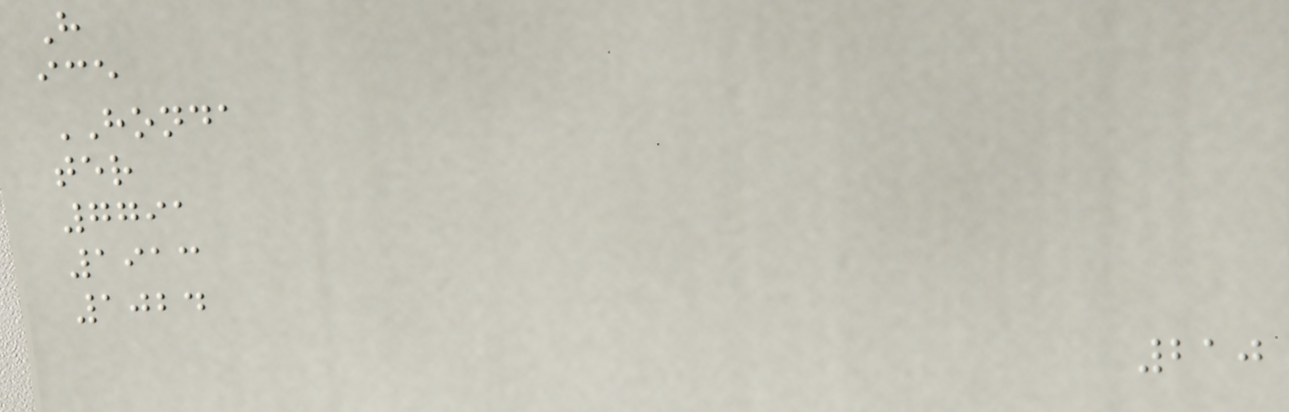H
ice
HONDA
ter
7791
1913
1024
210
